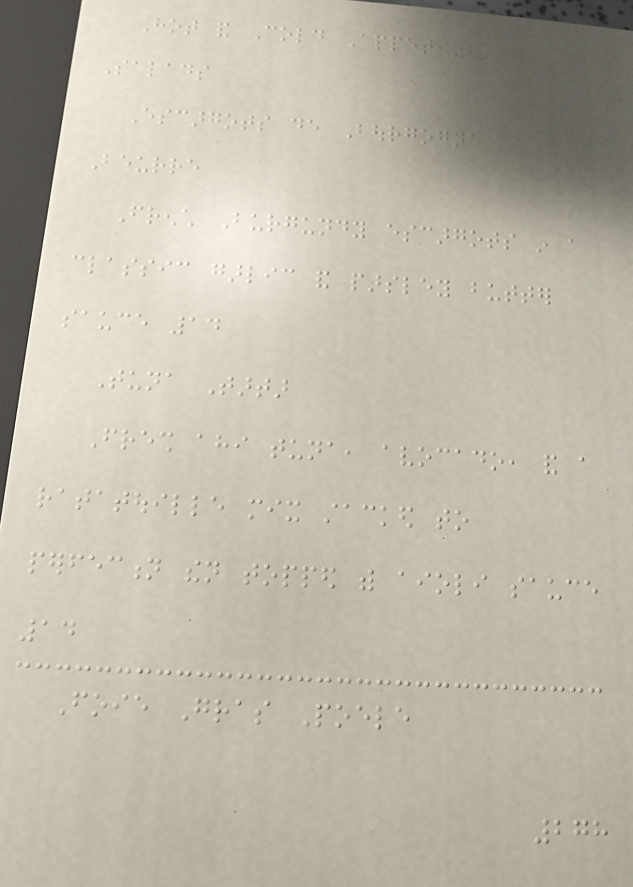Hot and Cold Appetizers and
Salads
Escargots de Bourgogne au
Beurre
French Burgundy escargots in a
classic garlic and parsley butter
sauce 14
Tuna Tartar
Fresh ahi tuna, avocado, and a
ratatouille mix stacked to
perfection then topped with aioli sauce
14
Foie Gras Poele
278
